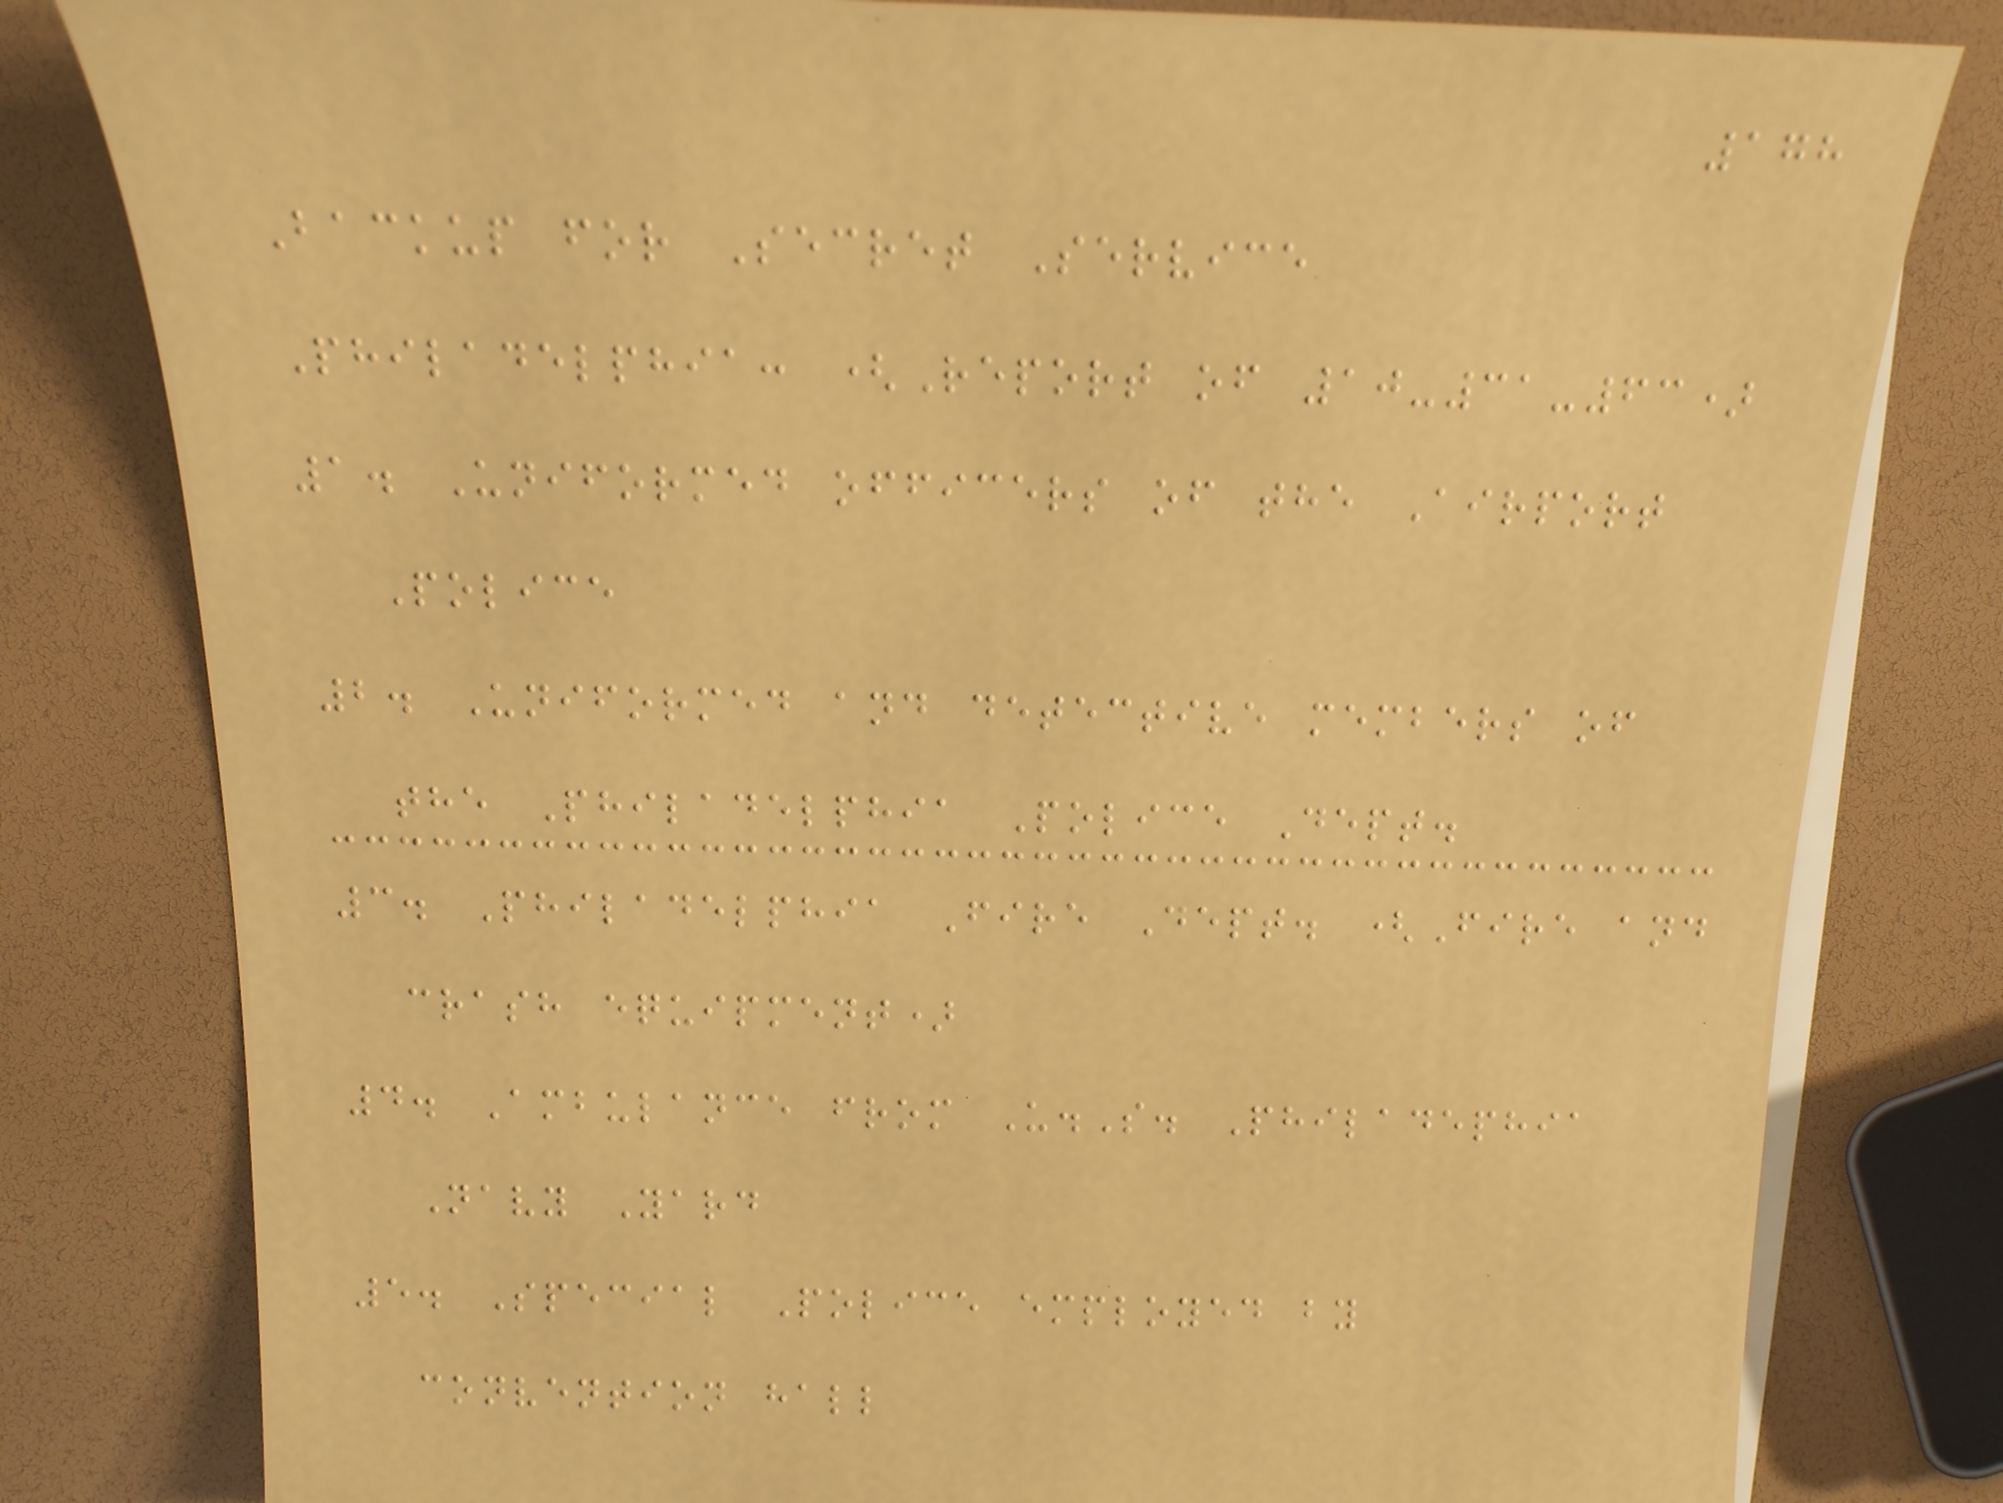178
Backup for Secret Service
Philadelphia: (Report of 10-31-63)
1. Uniformed officers of the Airport
Police
2. Uniformed and detective members of
the Philadelphia Police Dept.
3. Philadelphia Fire Dept. (Fire and
crash equipment)
4. Ambulance from U.S. Philadephia
Navy Yard
5. Special Police employed by
convention hall
